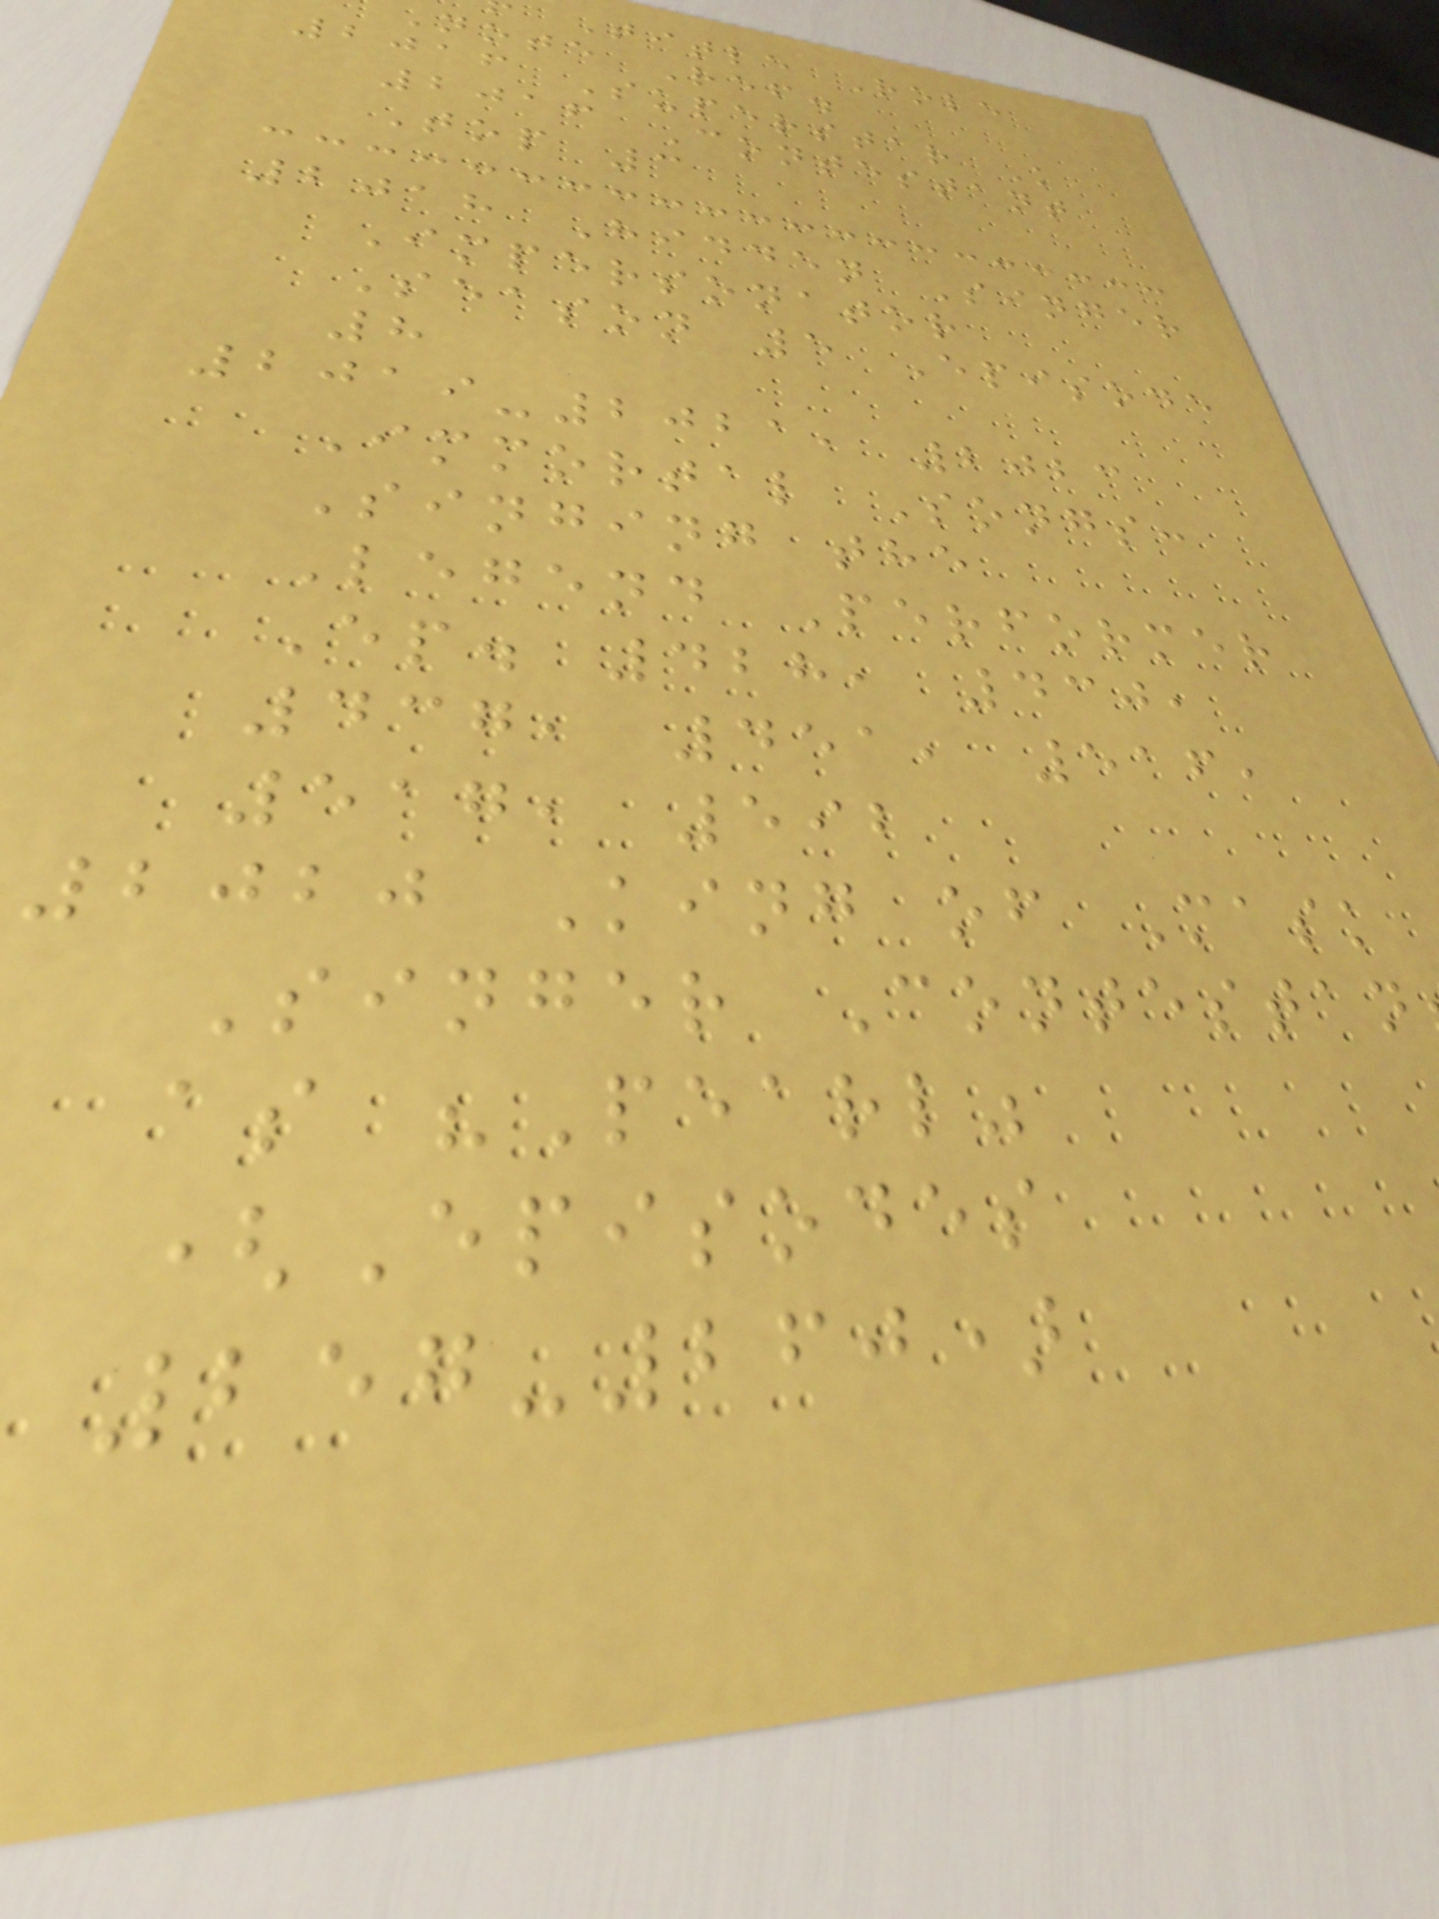Title Role
note Ref.
2016 Superstar K
2016 Contestant
Top 3
2018 Hidden Singer
Impersonator
Season 5 Episode
8
2019-2021, 2023
Immortal Songs:
Singing the
Legend Performer
Ep. 428, 430,
437, 451, 516,
517, 592
2020 King of Mask
Singer Contestan
as "Pearl"
(Episodes
257-260)
